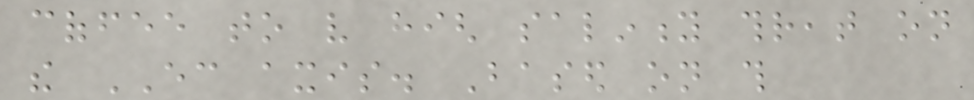coffee to very high salinity threat on
the EC axis. Based on this
